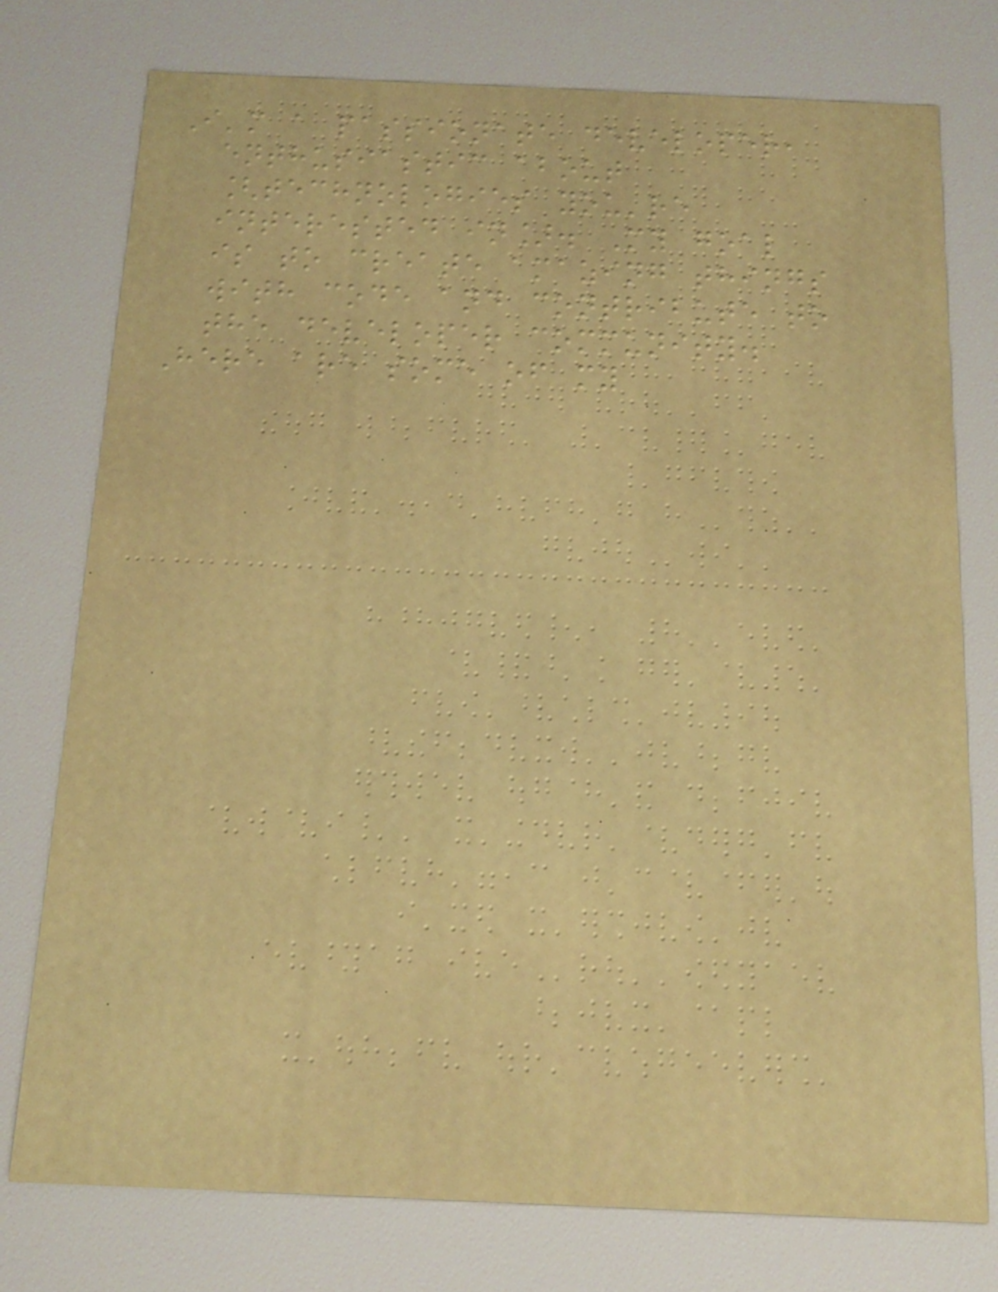I'm a passionate developer,
enthusiastic about
[technologies you're
interested in]. My goal
is to create amazing things
with code and contribute to
the developer community.
Here are some of my
